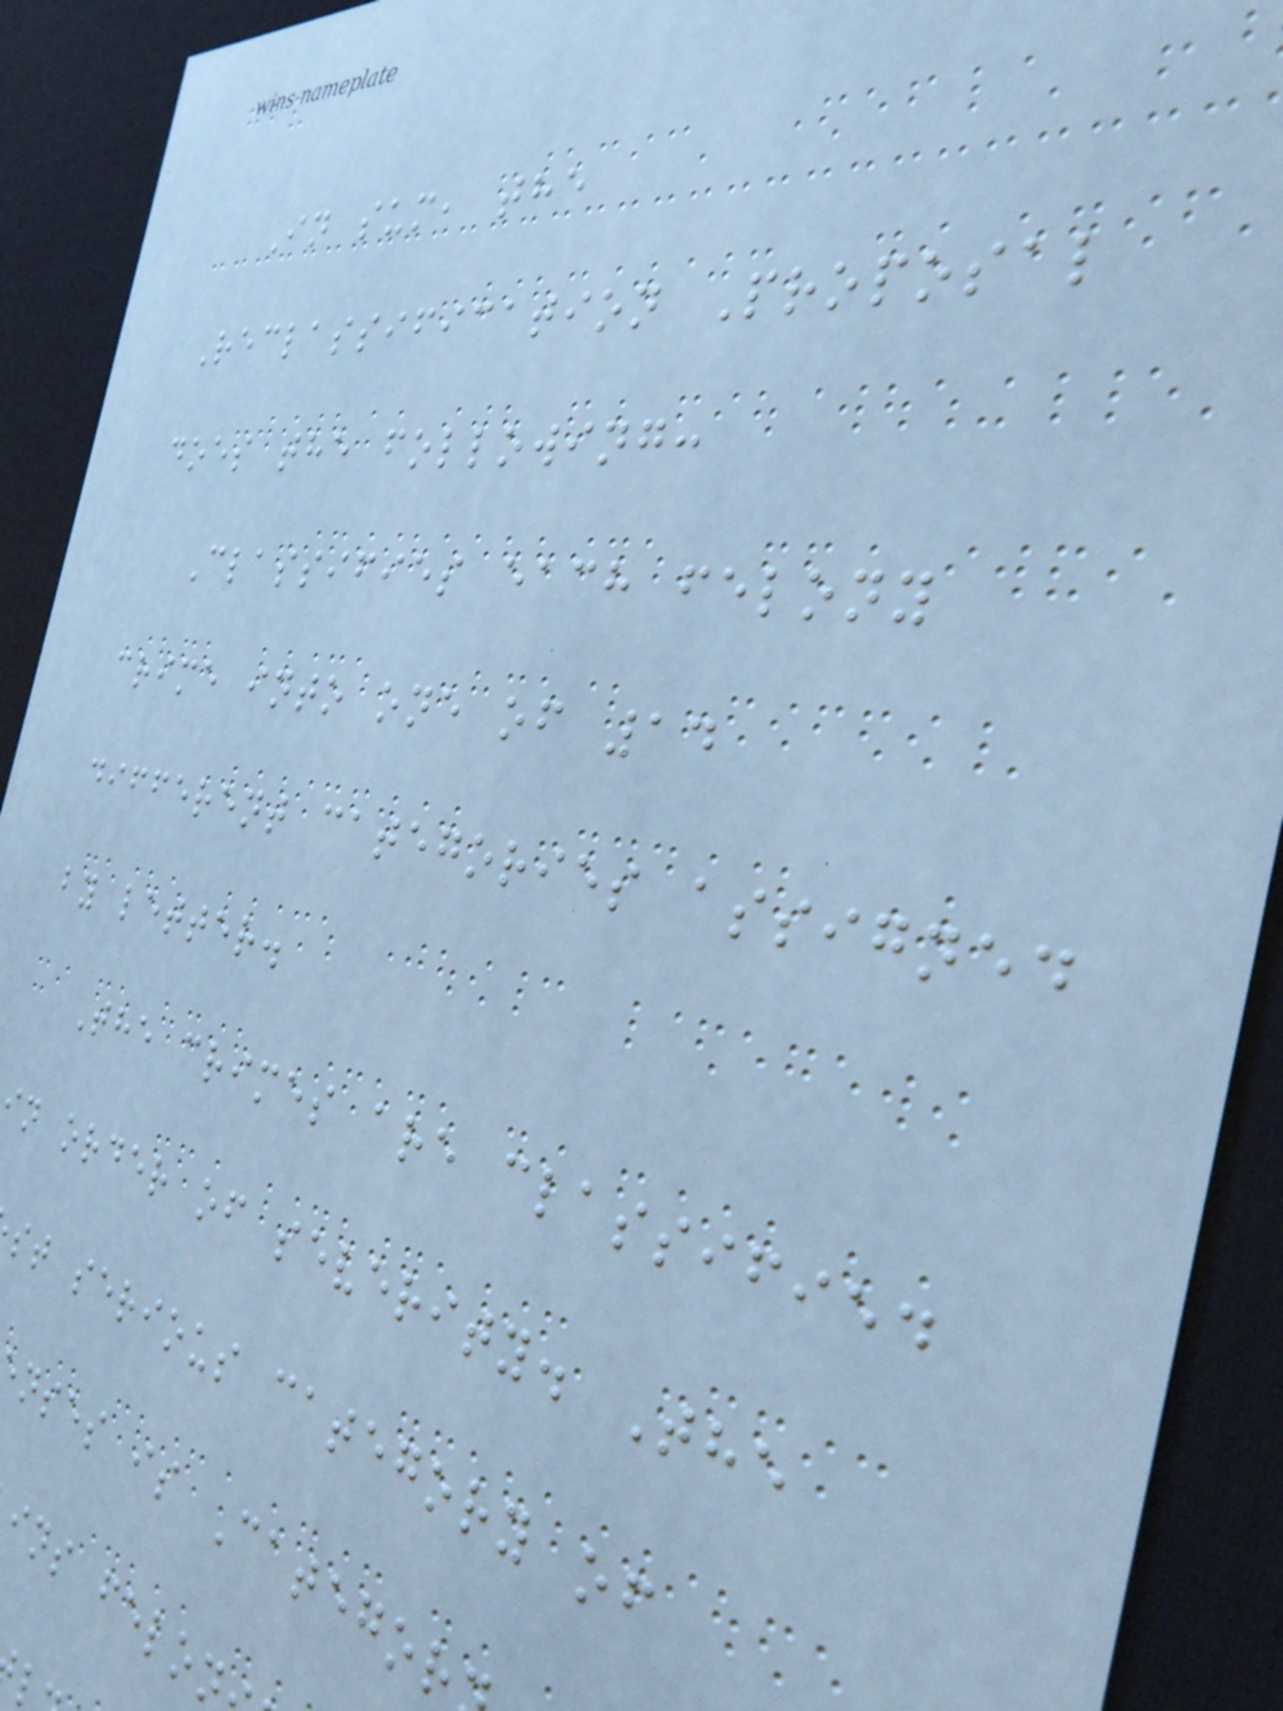In sum, the
Reclassification Proposal
does the following:
Classifies each felony
crime into one of 14
different categories assigned
by letter.
The crimes are classified
in order of severity. The
st serious category of
nses is Categor
ins felon
